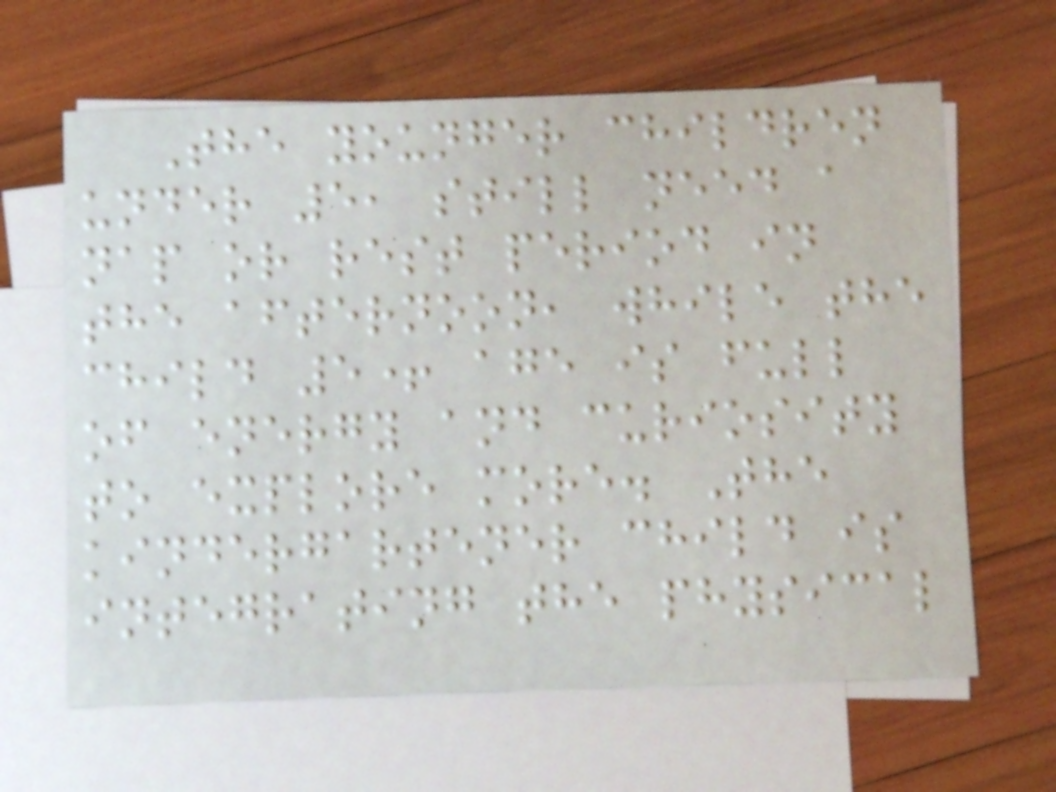The younger children
under 5, still need a
nap or rest period in
the afternoon, while the
child 5+ age is full
of energy and curiosity
to explore more. The
kindergartener child is
integrating the physical
